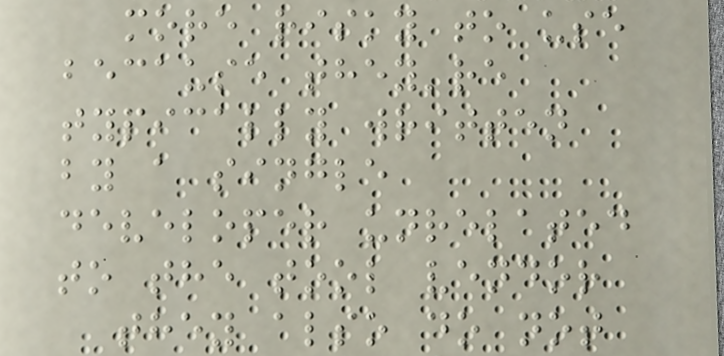more risky to use
because they're
typically written
by a single
developer unrelated
to the tool vendor
they also do not
